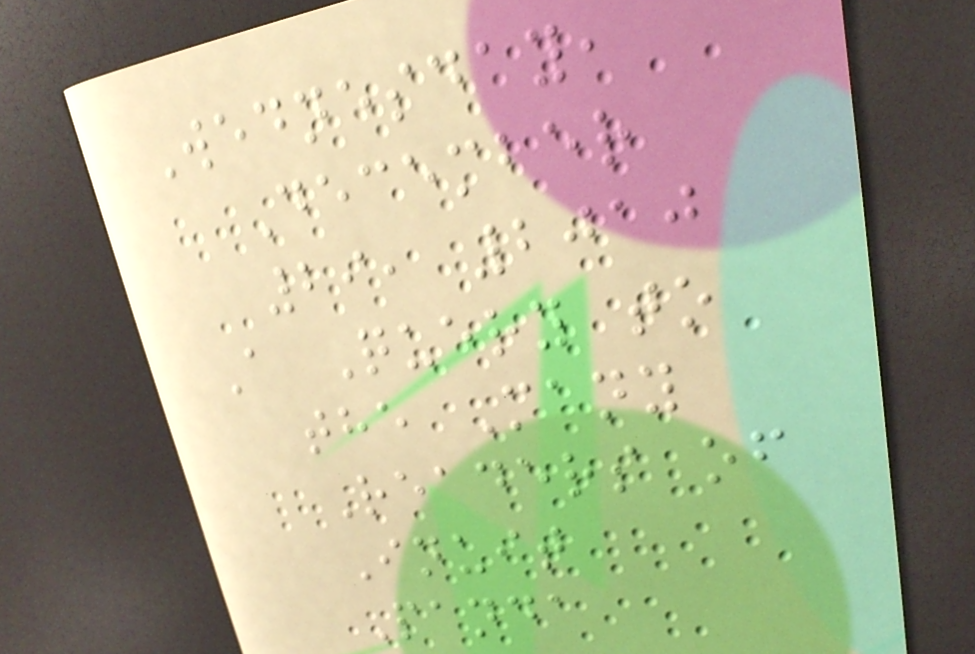Wednesday,
December
29, 2010
A Query to
the Many
Readers of
Inuit
Panda
